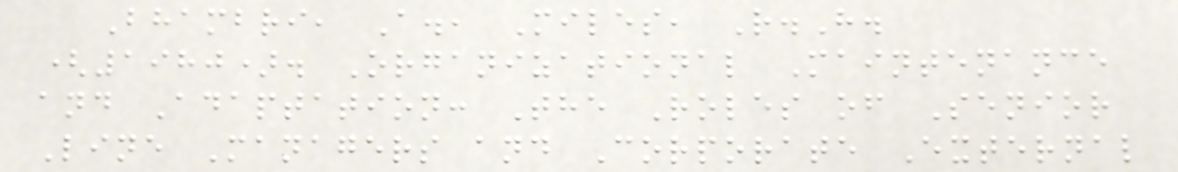Bhambri, A., Miles, R.H.
(1980). Organizational Maintenance
and Adaptation: The Roles of Senior
Line Managers and Corporate External
